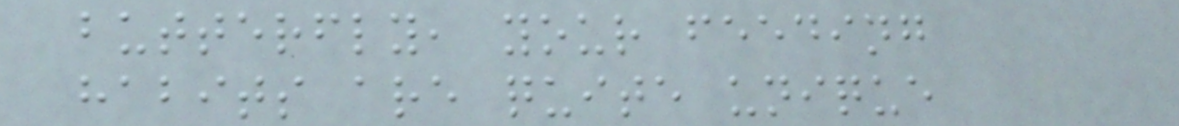butterfly, your feeding
habits are quite unique
